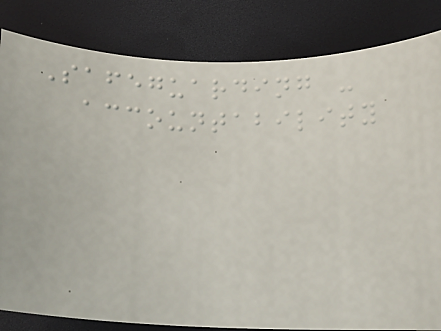Safeguarding -
accountability
